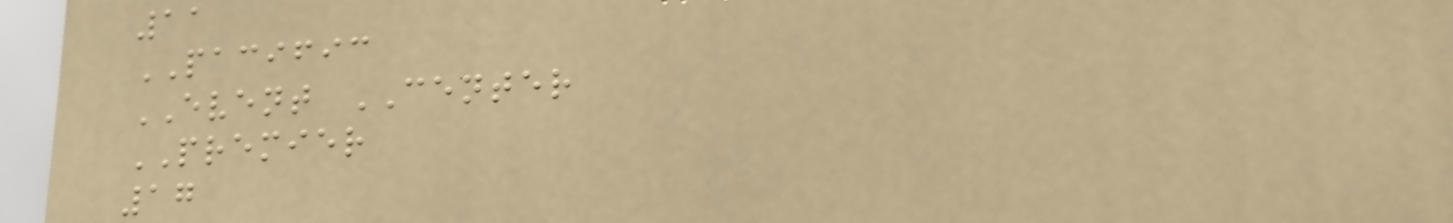11
PACIFIC
EVENT CENTER
PREMIER
17
